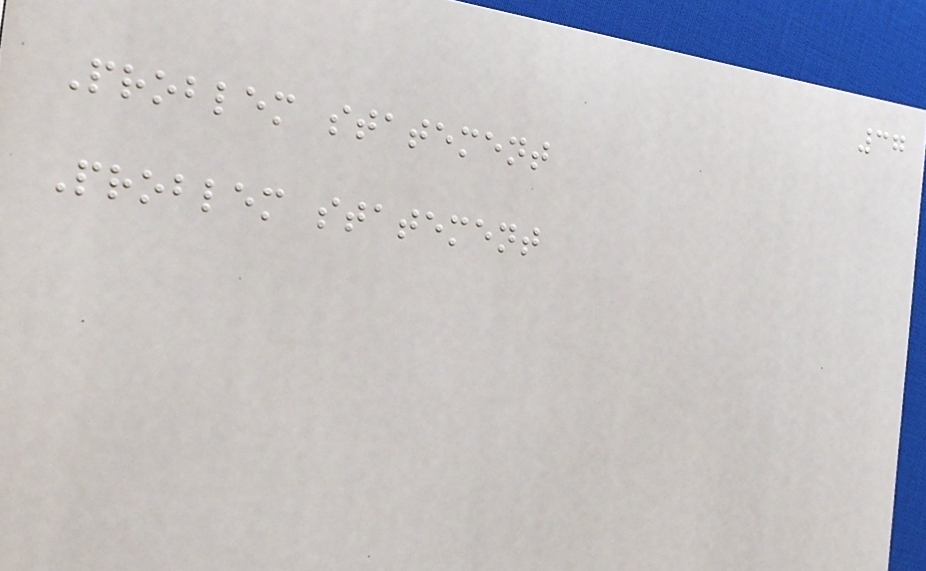37
Problem statement
Problem statement
